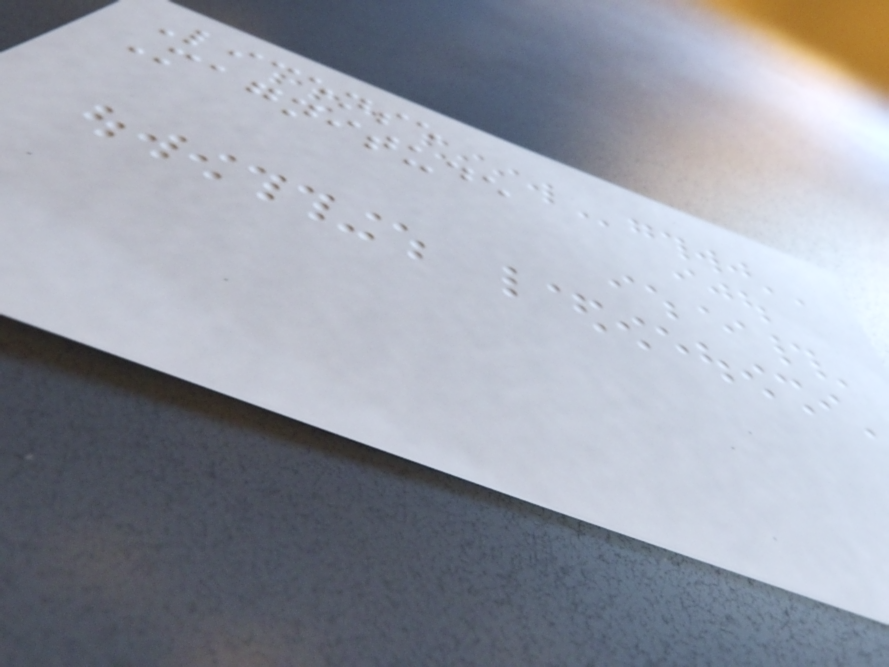License
Magnitude
